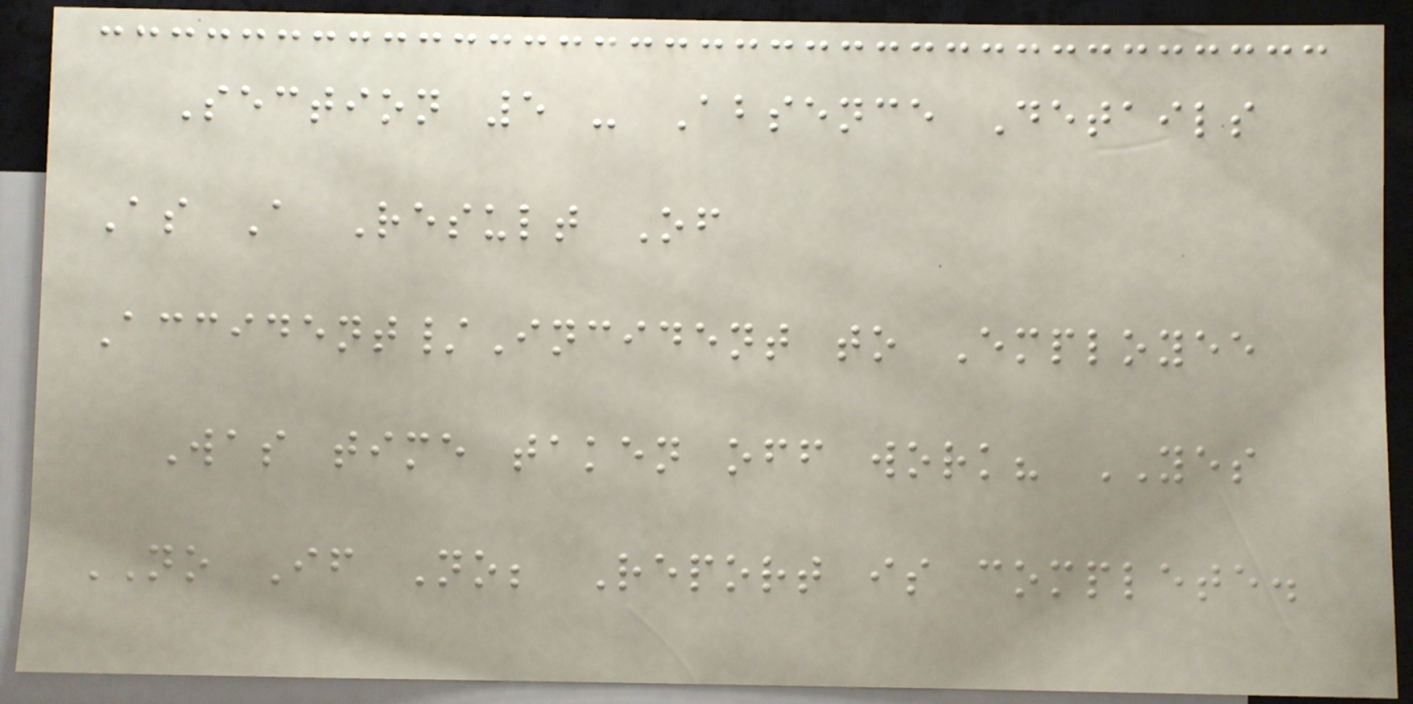Section 5 - Absence Details
As A Result Of
Accident/Incident to Employee
Was time taken off work? YES
NO If No; Report is complete.
